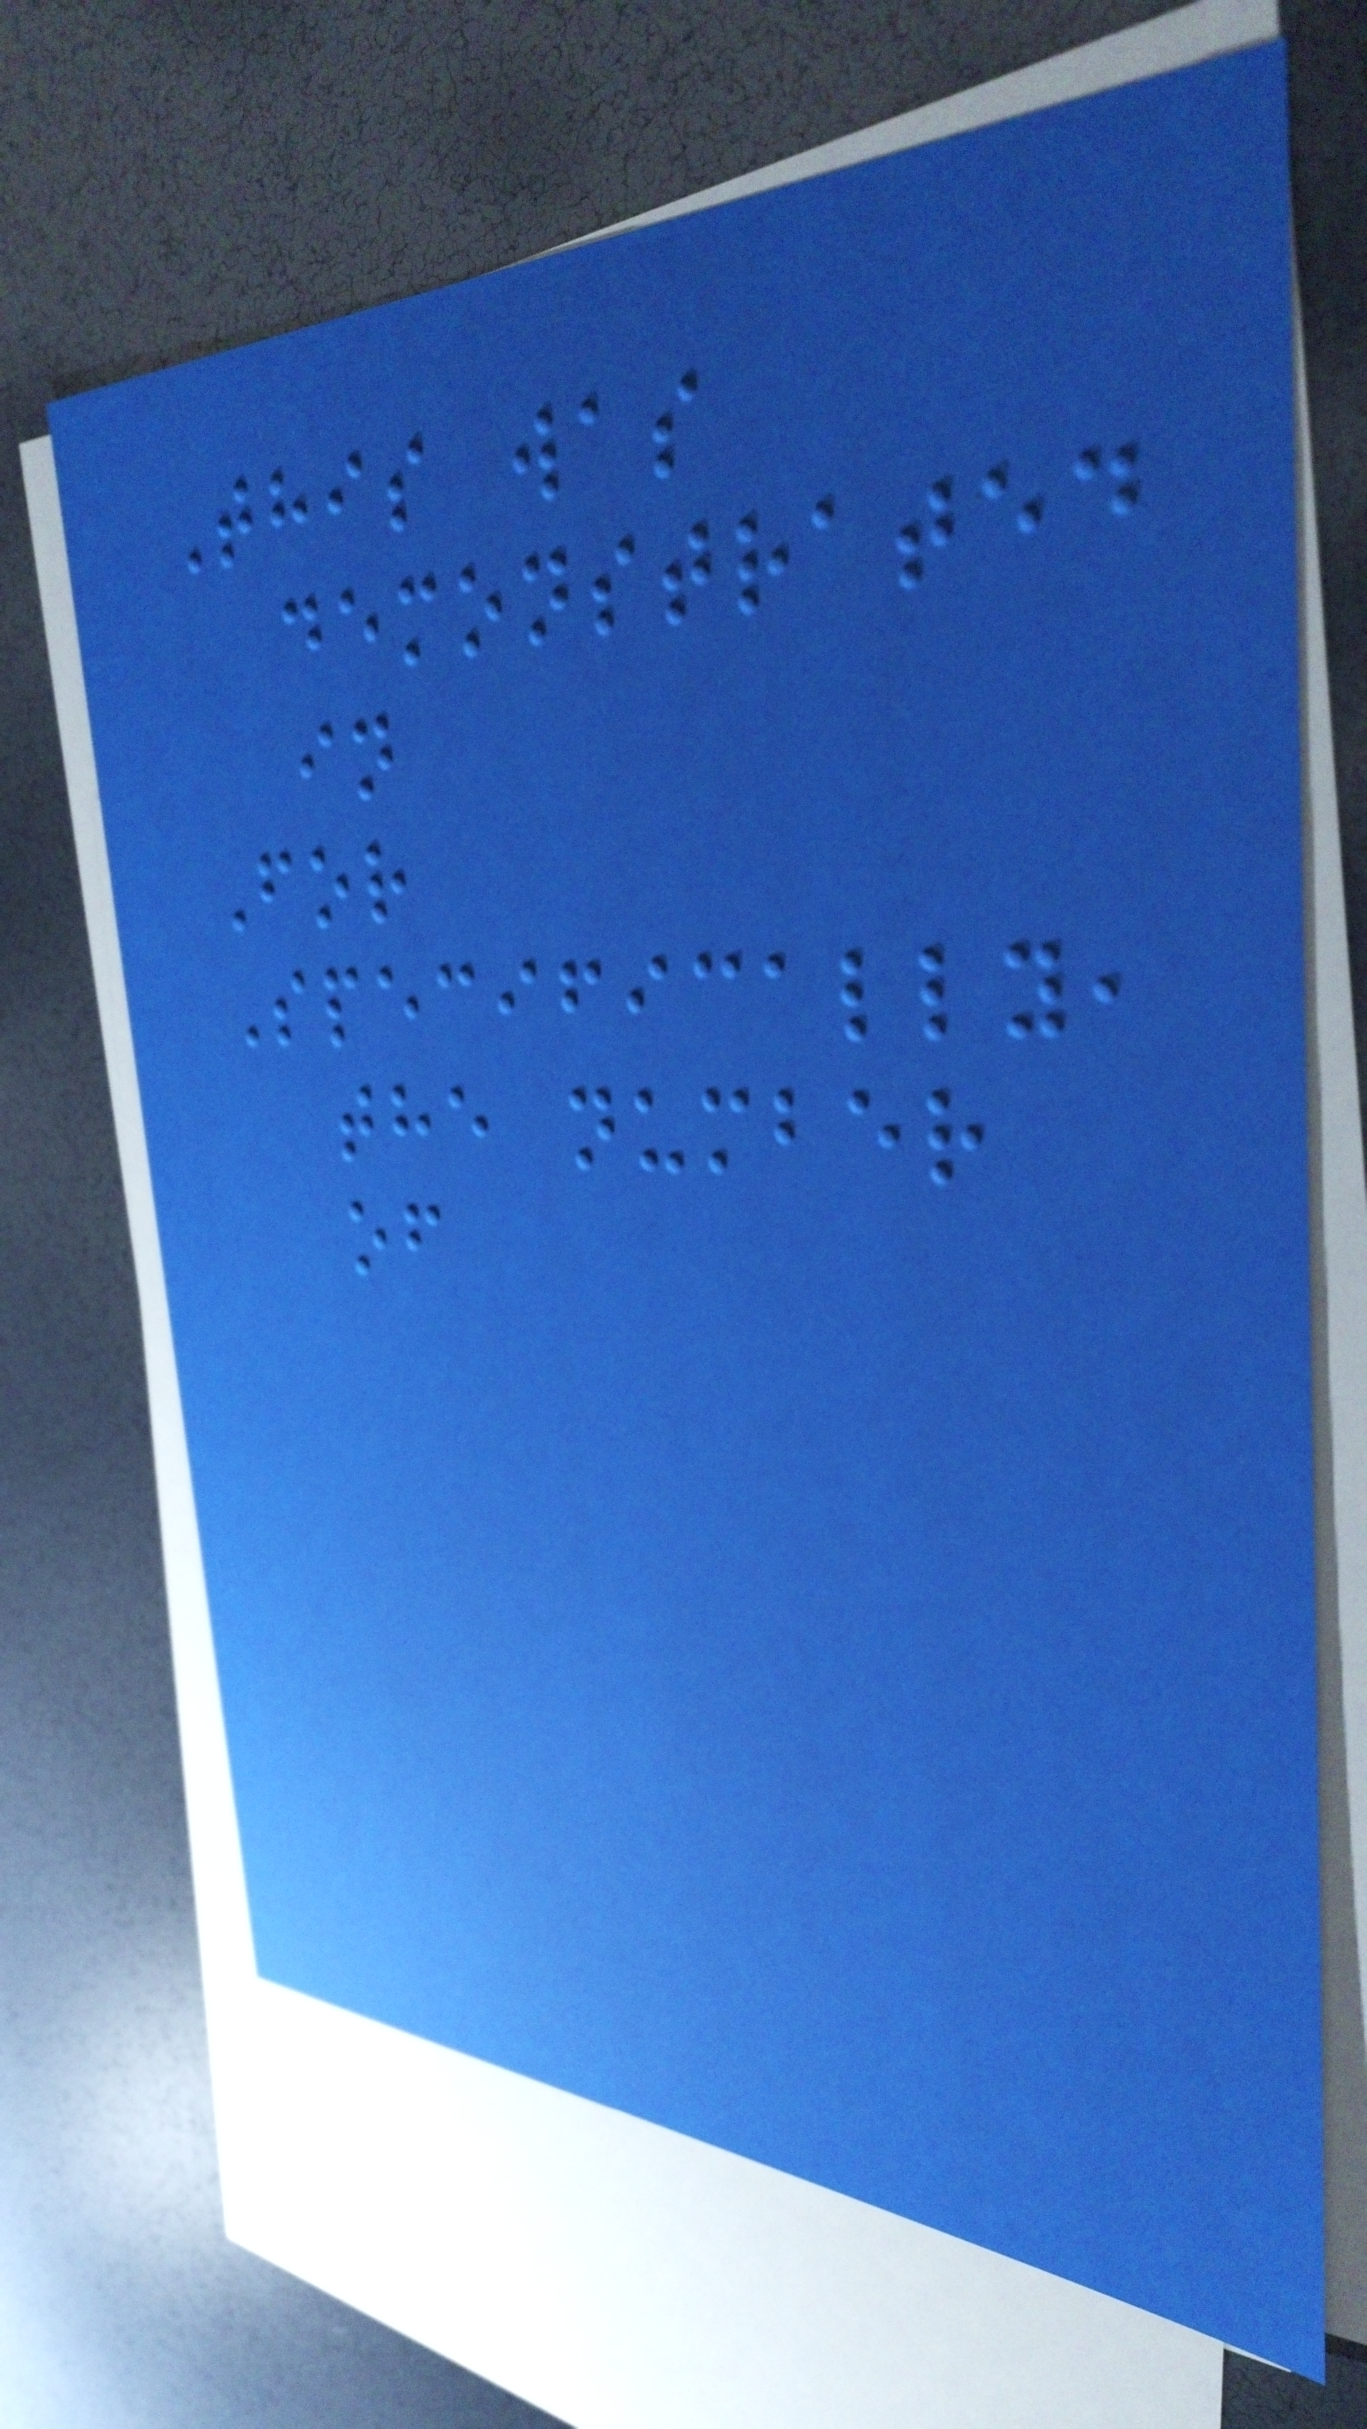This was
demonstrated
in
For
Specifically,
the number
of
